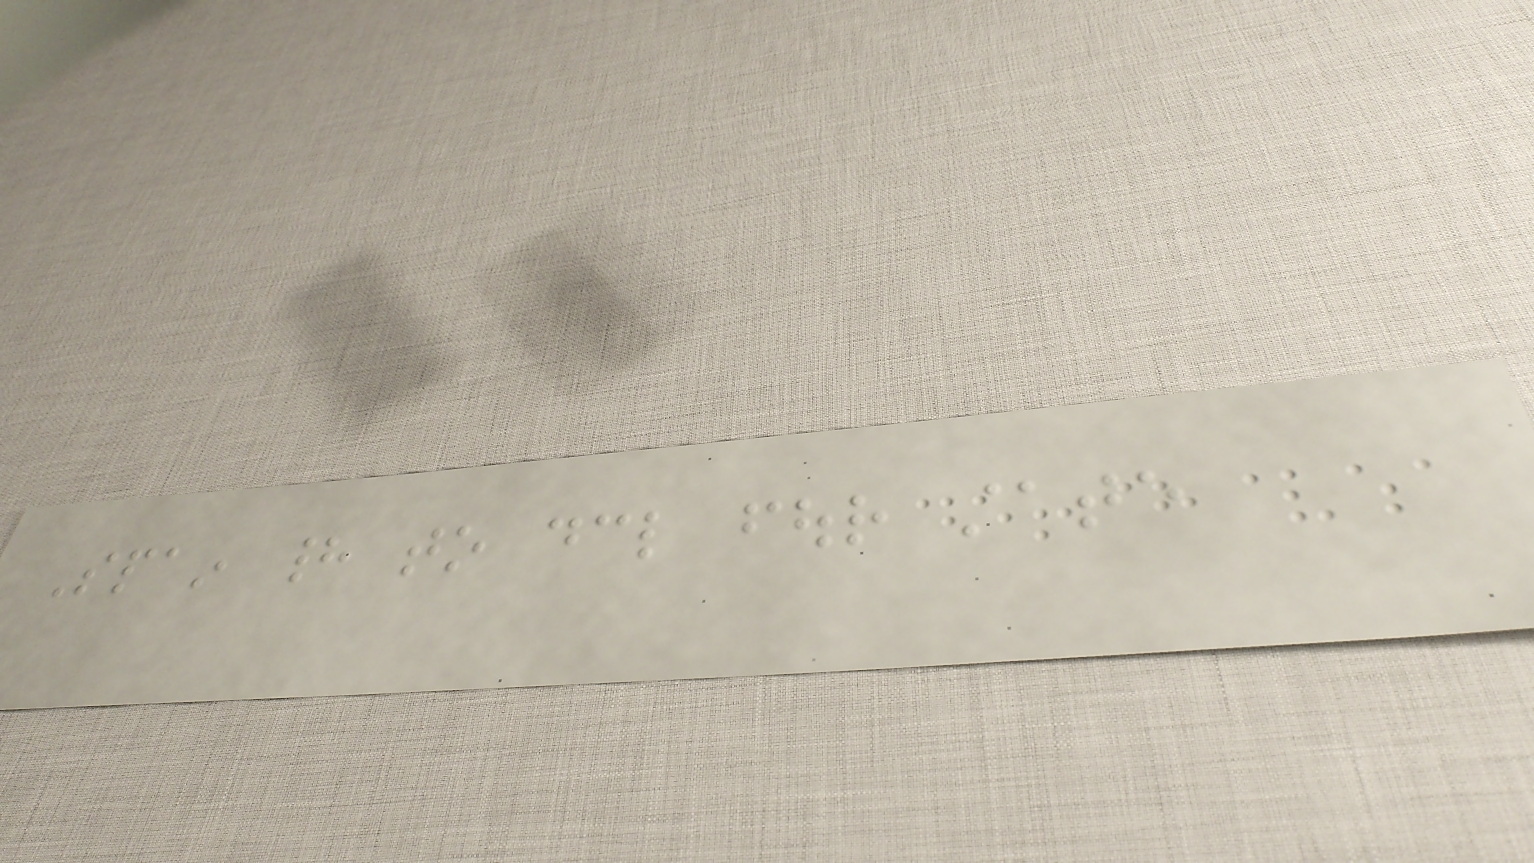Spain had to declare four state
